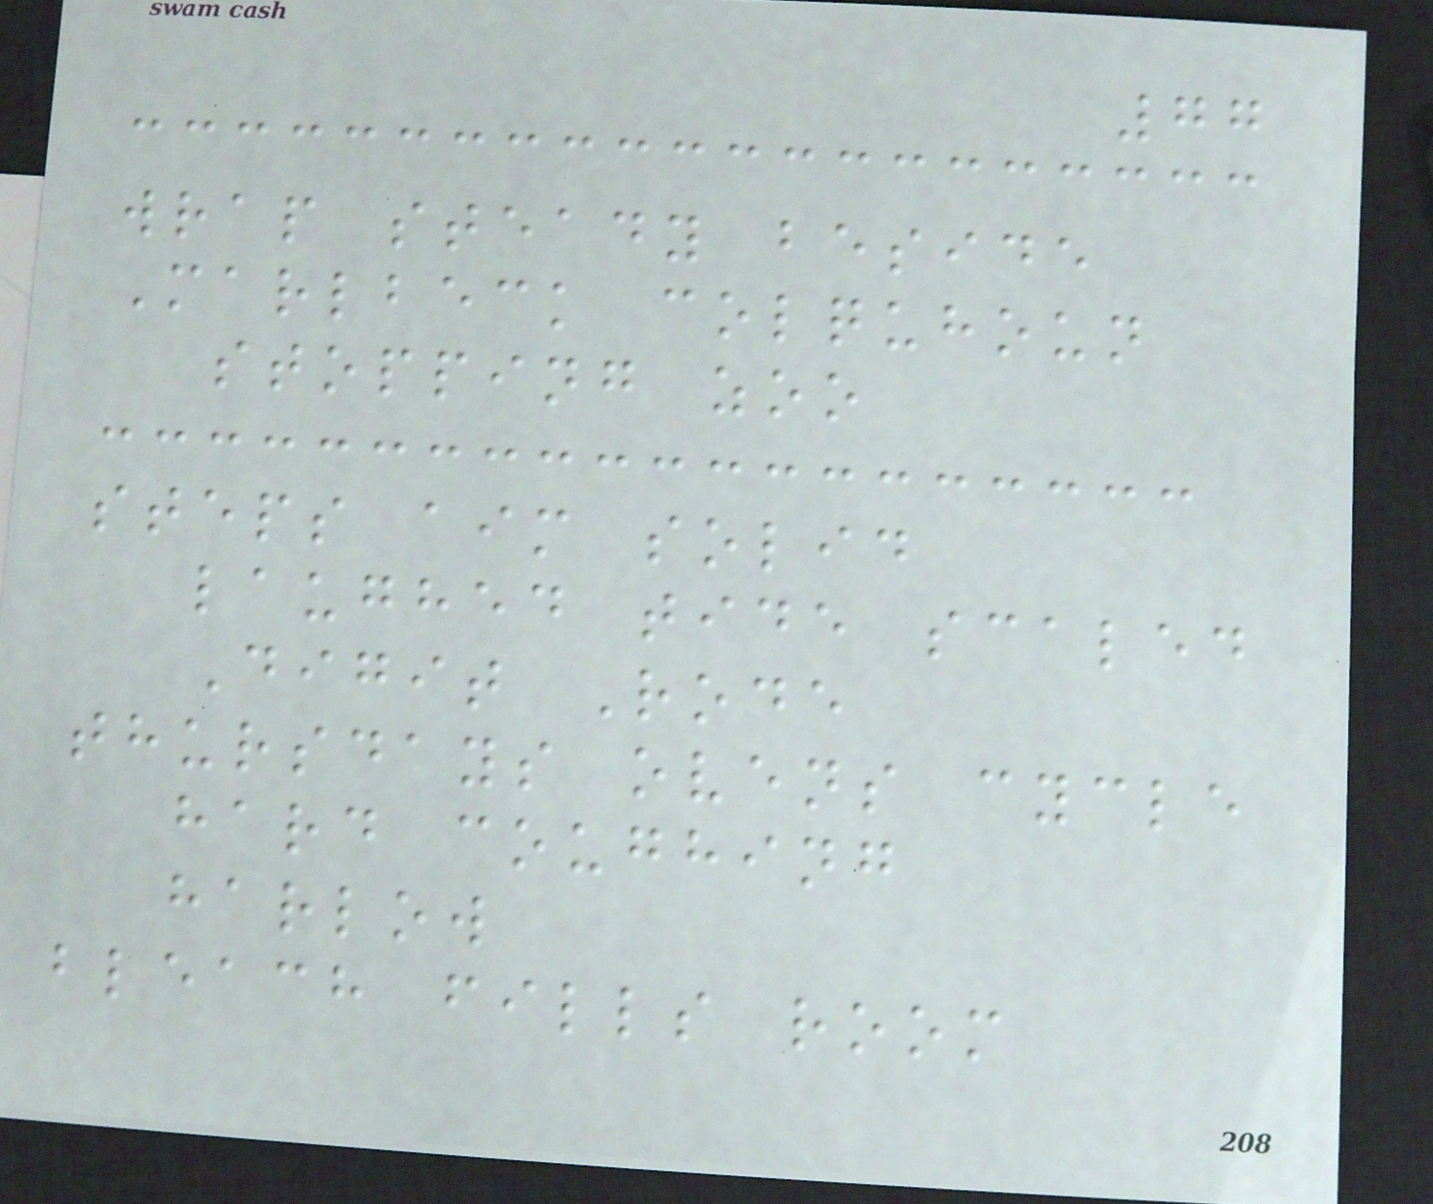77
wrap steady beside
Marlbeck colquhoun
stopping zoo
steps aim solid
laughed tide scaled
Digit Rode
thursdays ovens cycle
hard coughing
harlow
bleach fills room
